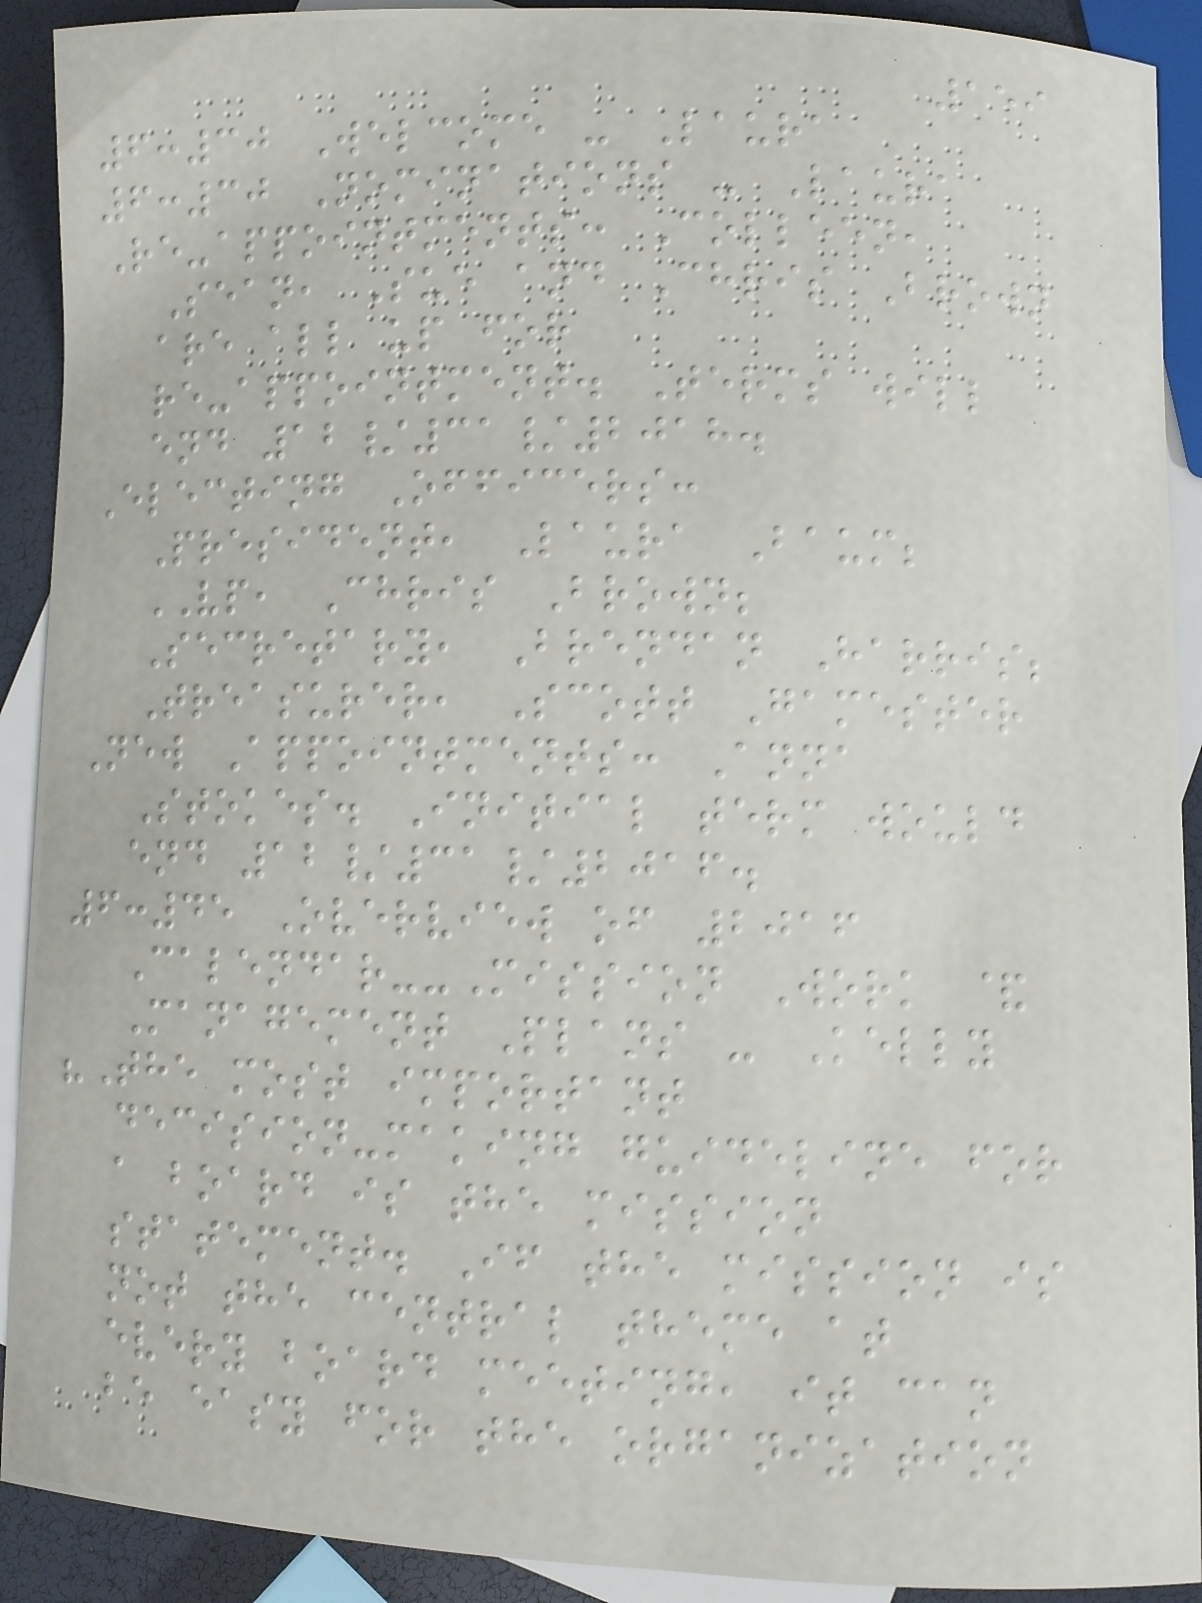159
6:30 Welcome - Laura
6:30 Nominations - Laura
Re-appointments: Colleen,
Sean, Sue and Chris Brown
are all up for
re-appointment. Terms will
end 12/31/2018.
Electing Officers:
President, Laura Baum;
VP, Chris Brown;
Secretary, Brendan Harris;
Treasurer, Scott Gamester
New Appointments: Anna
Stokes. Initial term would
end 12/31/2016.
6:45 Overview of 2016
Calendar--Mission Work &
Management Plans - Kelly
"The most important
decision-making guideline for
a board is the mission
statement. If the mission is
not the central theme at
every board meeting, it can
be easy for the organization
